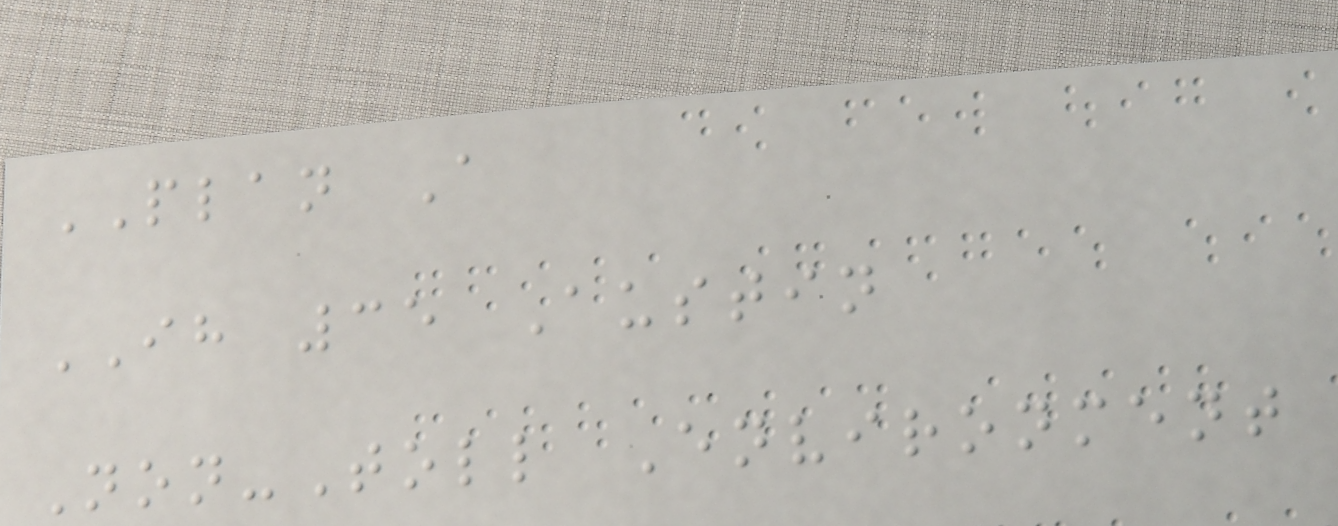PLAN A
IH 35 Austin
Non-Toll Environment
